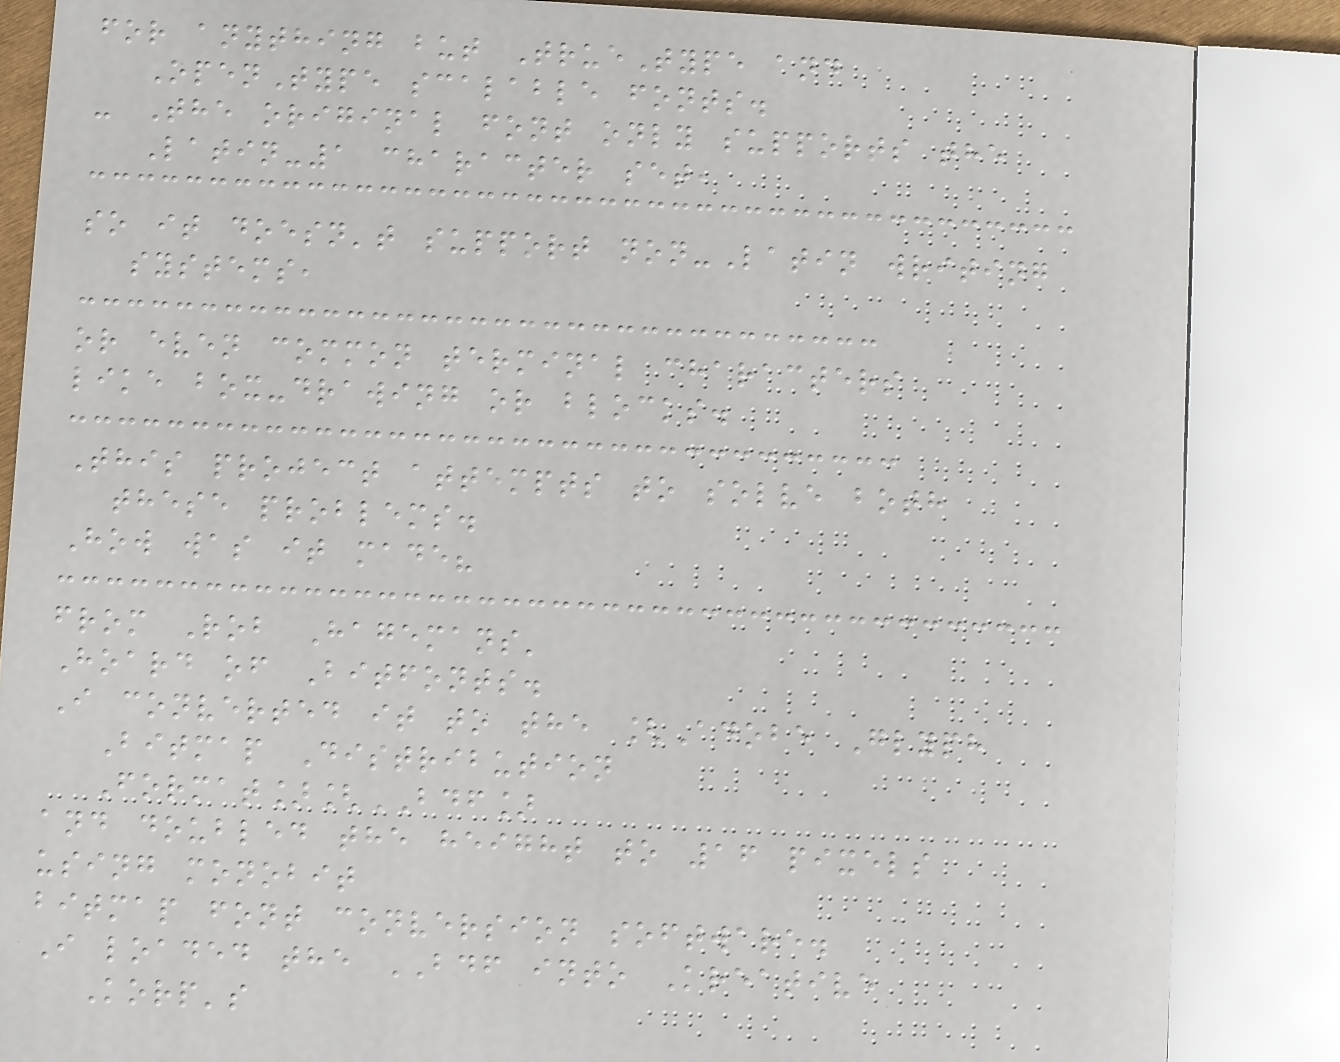for anything but TrueType and
OpenType scalable fonts.
- The original font only supports the
Latin-1 character set,
so it doesn't support non-Latin writing
systems,
or even common terminal characters
like box-drawing or blocks.
This project attempts to solve both
these problems.
How was it made?
from Rob Hagemans'
Hoard of Bitfonts.
I converted it to the [Adobe Glyph
Bitmap Distribution
Format][BDF]
and doubled the height to 16 pixels
using monobit
bitmap font conversion software.
I loaded the BDF into Kreative
Korp's
